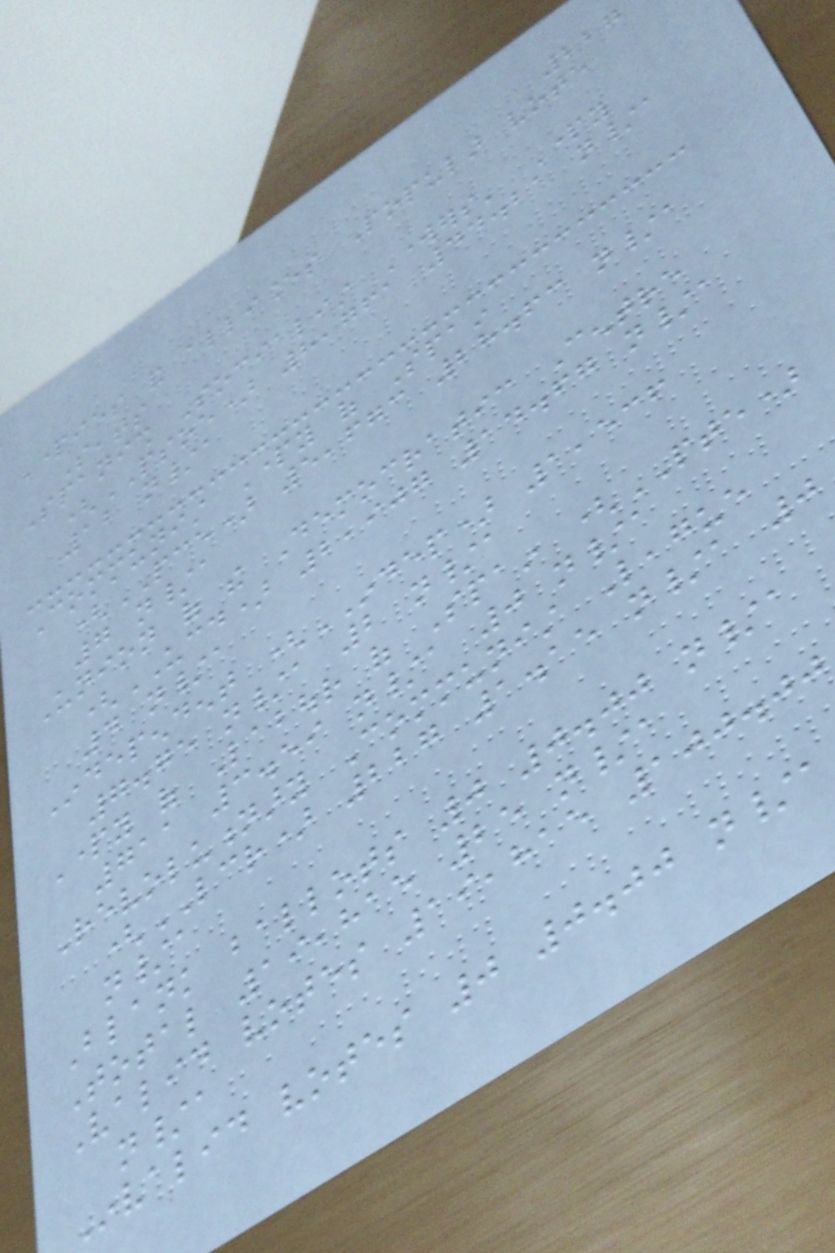227
Parties and alliances Popular vote
Seats
Spanish Socialist Workers' Party
(PSOE) 8,761 44.21 n/a
12 n/a
Communist Party of Spain
(PCE) 5,673 28.63 n/a
7 n/a
Union of the Democratic Centre
(UCD) 2,907 14.67 n/a
4 n/a
Independent (INDEP) 1,536
7.75 n/a 2 n/a
Party of Labour of Spain (PTE)
711 3.59 n/a 0 n/a
Revolutionary Communist League
(LCR) 227 1.15 n/a 0
n/a
Blank ballots 0 0.00 n/a
Total 19,815 25 n/a
Valid votes 19,815 100.00
n/a
Invalid votes 0 0.00 n/a
